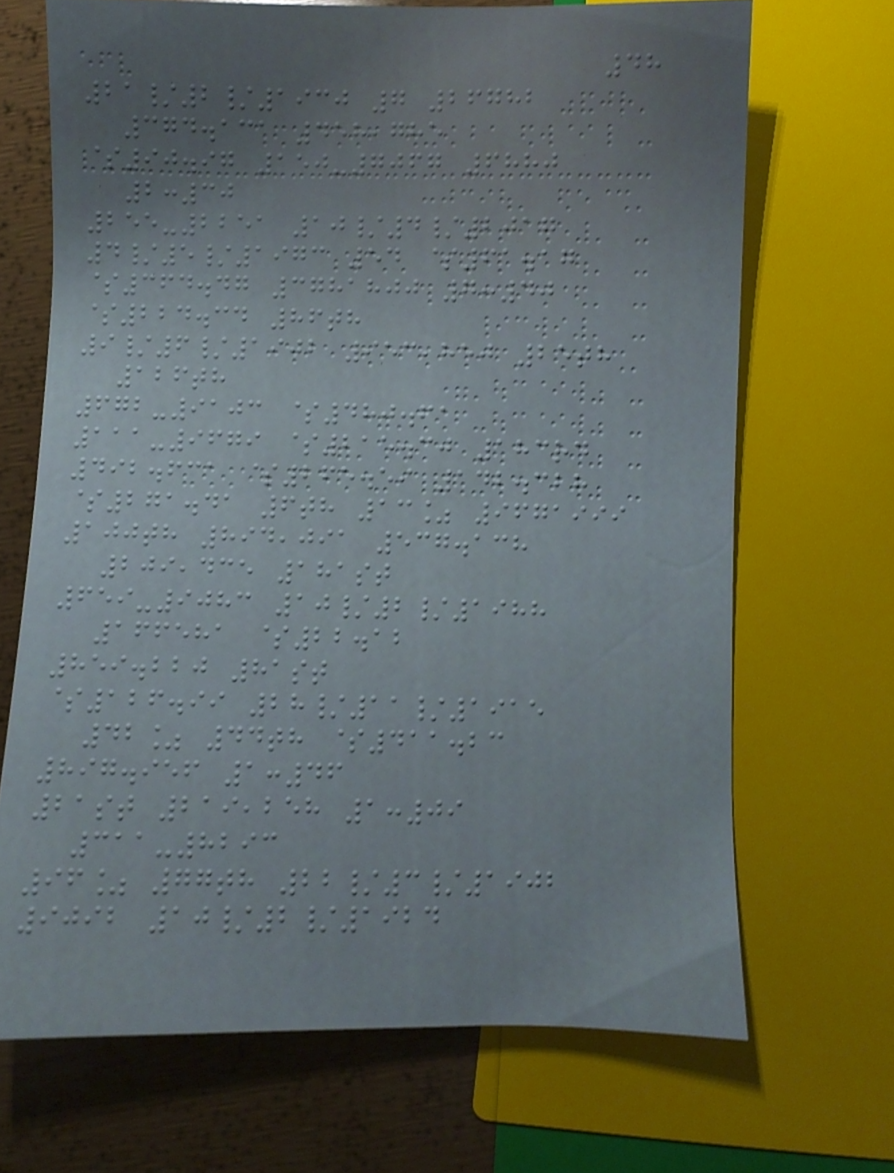48
21/2/1930 7 26782
374.131 458,785
$90.97 150-7067 6880
2:30
255-2251 10/4/2017
4/5/1973 54 $61.17
$364.47 3781800 7:40
$224.34 86th
9/6/1902 953,850 25th
126th
672-9103 $480.61
111-9679 $215.30 183rd
492.631 $265.59 142.328
$271.41 6th 13% 9671999
100th 894,091 537.138
209,435 181st
659-9083 10/2/1988
166581 $22.12
859.220 81st
$126.99 28/11/1915
42% 44th $411.23
897.956 1:46
21st 219,258 1:09
311-8293
96% 77th 22/3/1902
9092 10/2/1924
